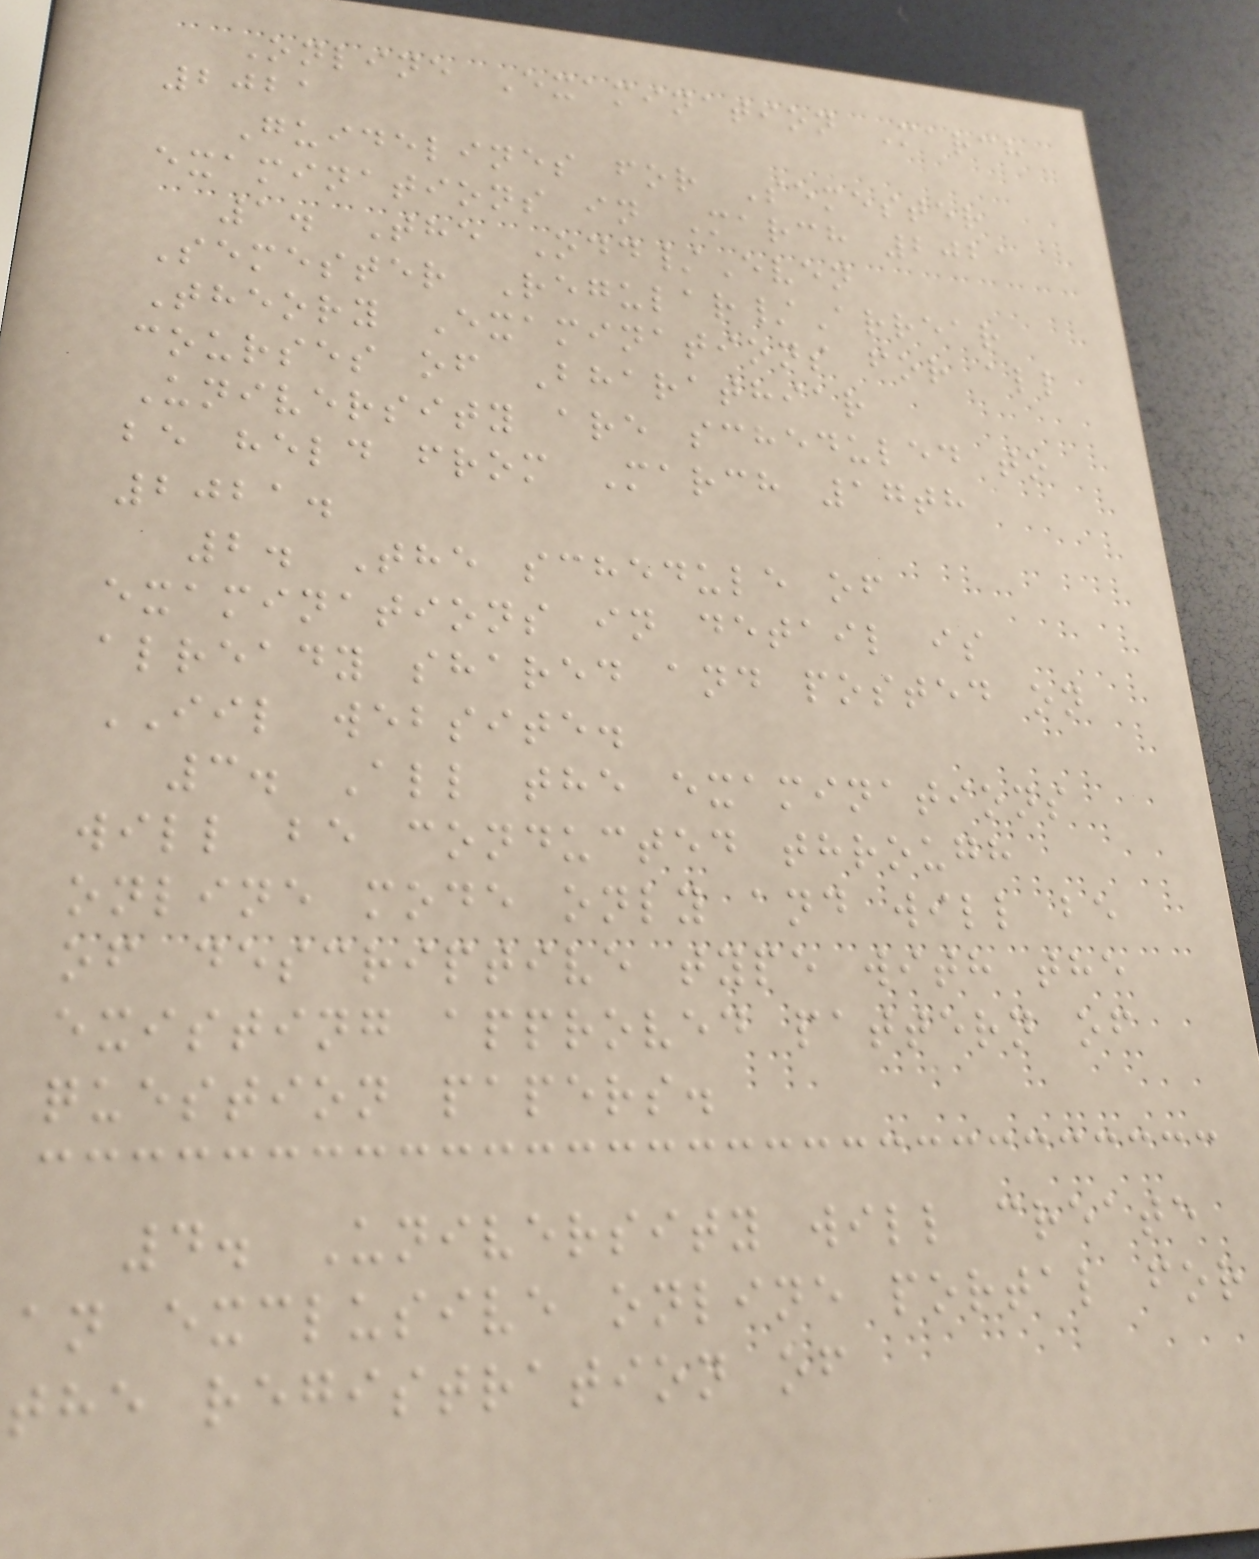Online Examination March
2021
Guidelines for Semester
examinations in March 2021
1. The Odd/Even
Semester Regular/Arrear
Theory Examinations for all
courses of Bharathiar
University are scheduled to
be held from March 17th
2021.
2. The schedule of
examinations in detail is
already shared and posted on
IIL website.
3. All the examinations
will be conducted through
online mode only and will be
of descriptive type with the
existing approved pattern of
question papers.
4. University will create
an exclusive online portal for
the registration of
